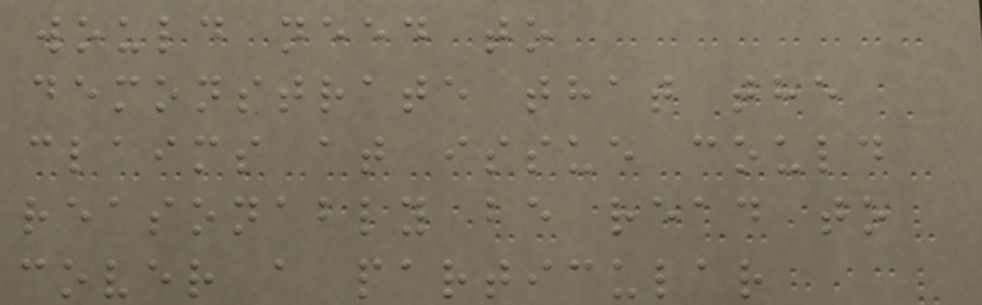would need to
demonstrate that the
claims at issue could
reasonably be read to
cover a particular
